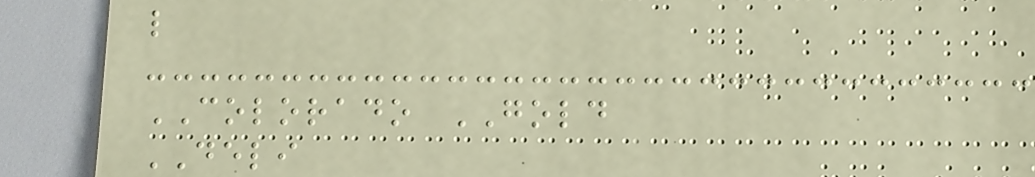l
COLORADO GOLD
DELI
